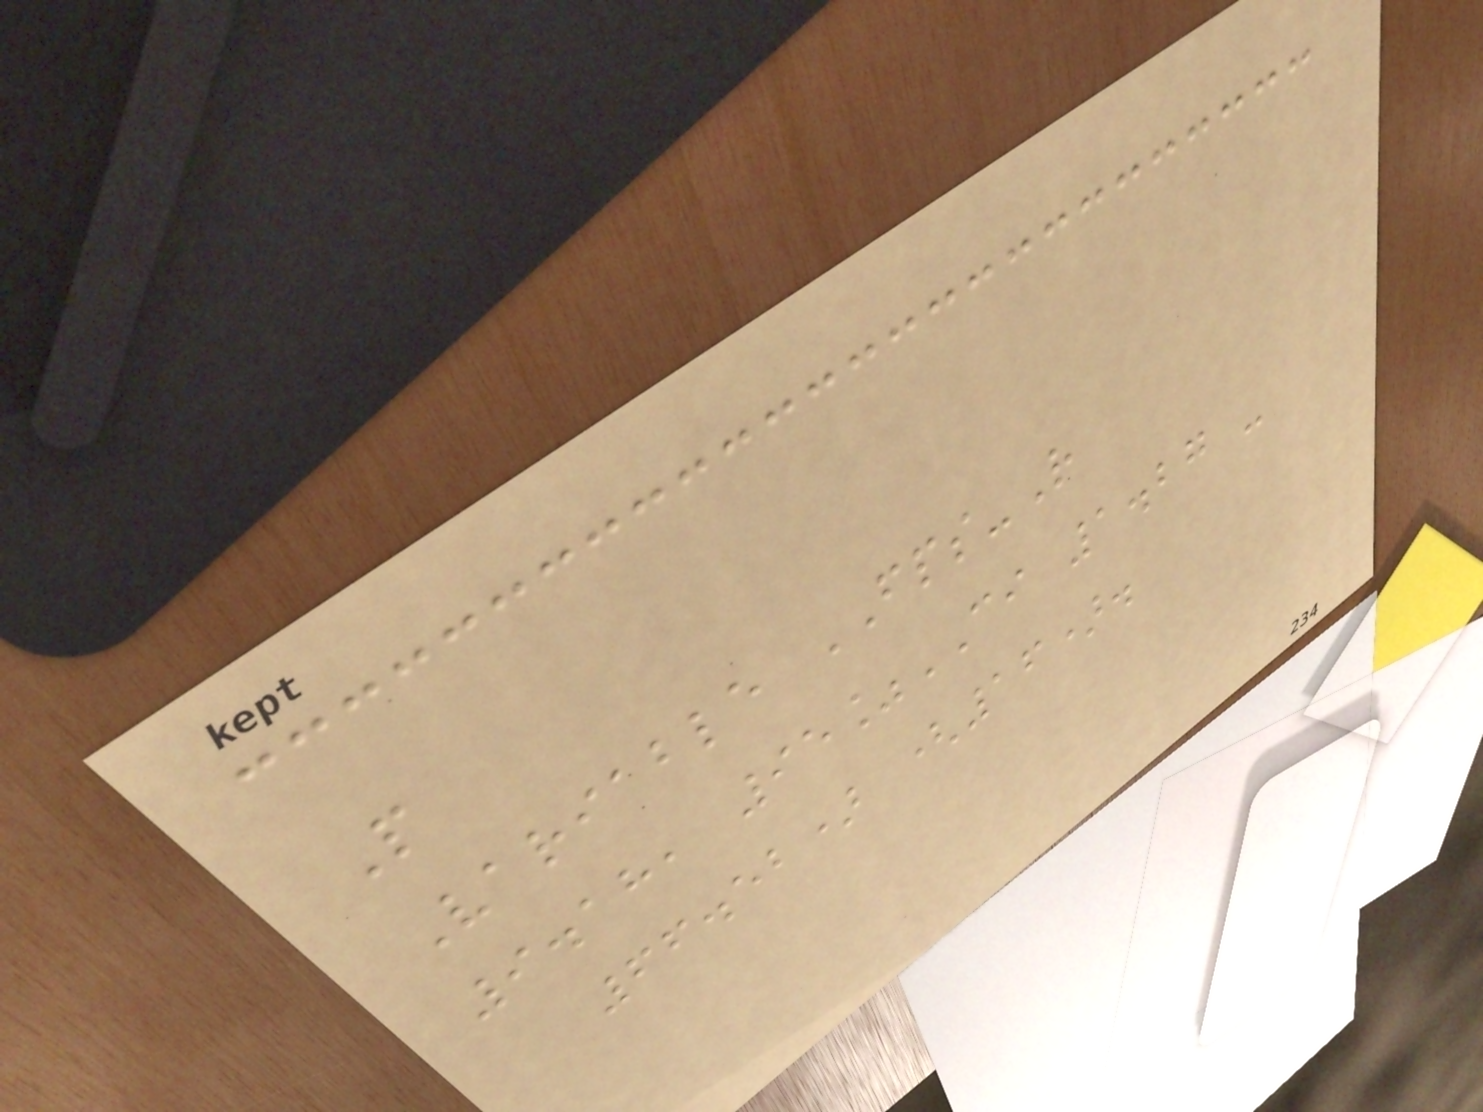P
Variable FPS-R
9.18, 95%CI 1.27 -
66.52) (16).
